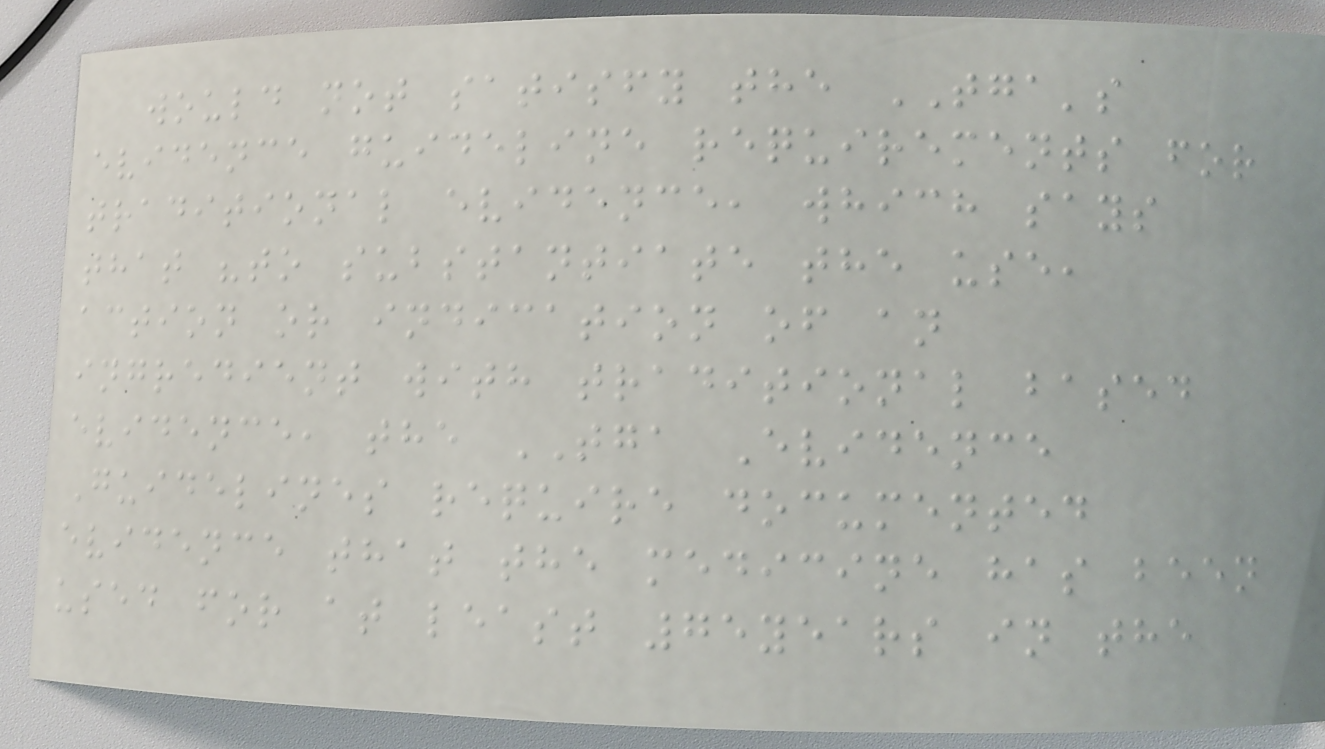would not satisfy the TGA's
evidence guideline requirements for
traditional evidence, which says
that "to substantiate the use,
action or indication of an
ingredient with traditional based
evidence, the TGA Evidence
Guidelines require documented
evidence that the medicine has been
used for at least 75years in the
